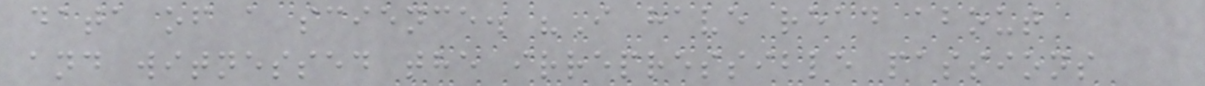data of a science. "I have read about
and witnessed the irrepressible passions
